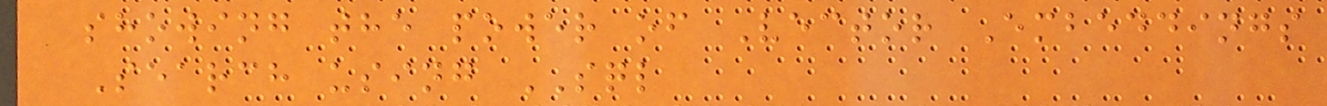showing the power of Vector Embeddings
Search using SQL
